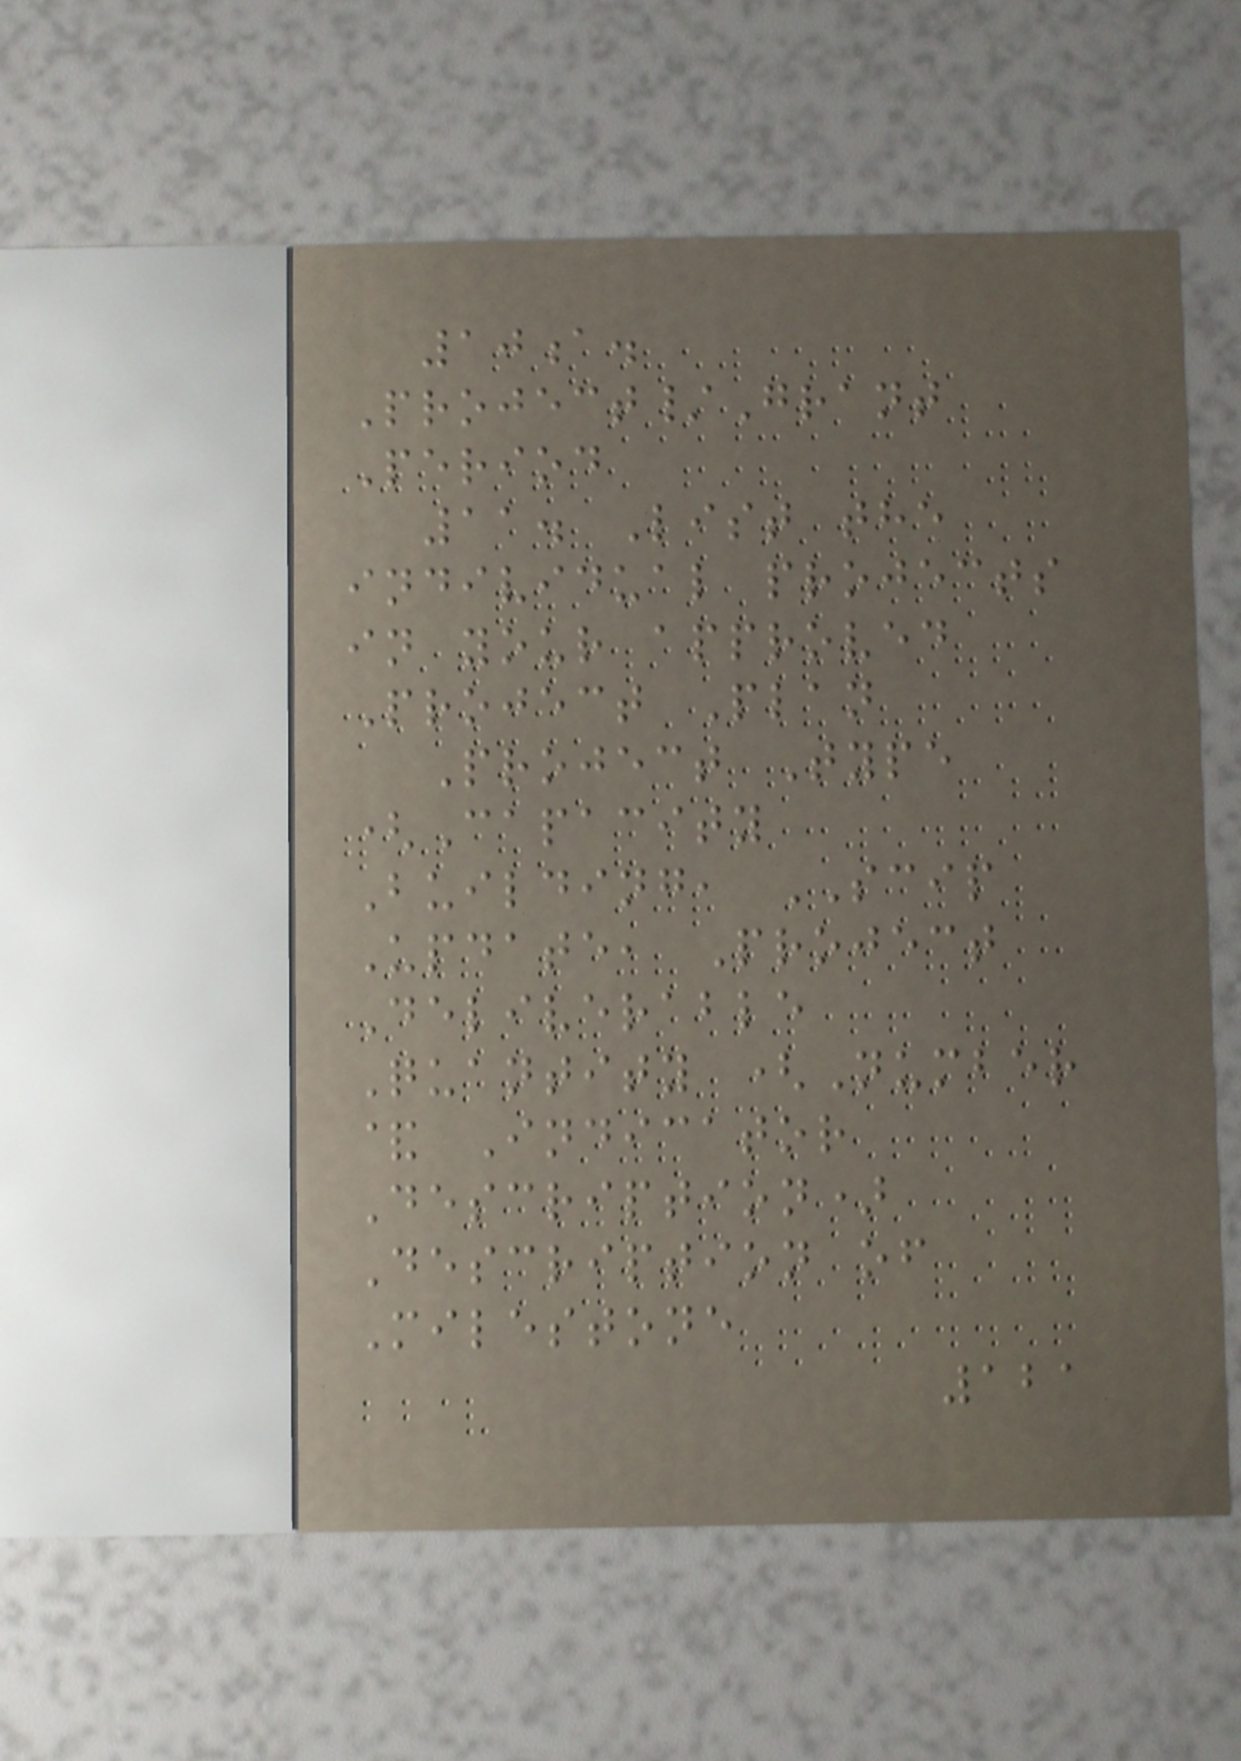10a.
Project/Grant
Period
11. List the
individual projects
in your approved
Project Plan
Project Type
(Capacity
Building, SCIP
Update, Project
Deliverable
Quantity (Number
& Indicator
Description)
Description of
Milestone
121
